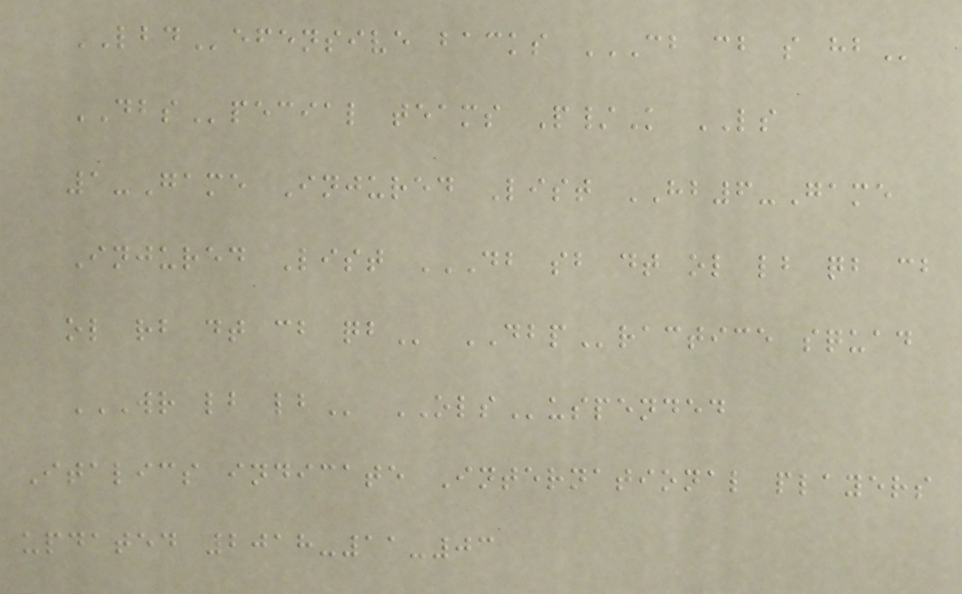LBDefensive backs CB CB S HB
DBSpecial teams P/K LS
1-Game Injured List HB6-Game
Injured List DB SB DT OL LB QB CB
OL RB DT CB QB DBPractice squad
WR LB LB OLSuspended
Italics indicate International players
updated 2018-11-03
